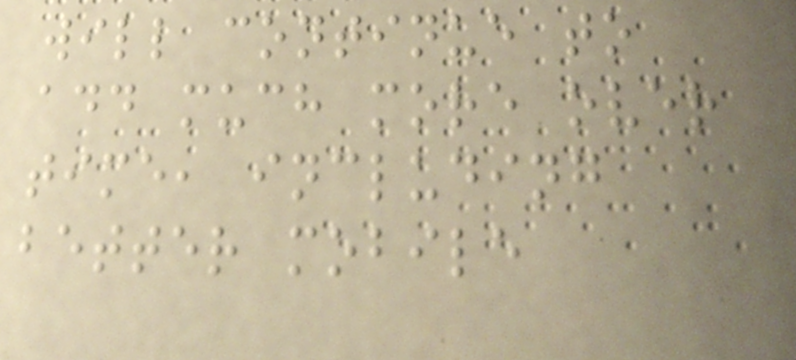will continue to
add much more over
time, including
better mobile
